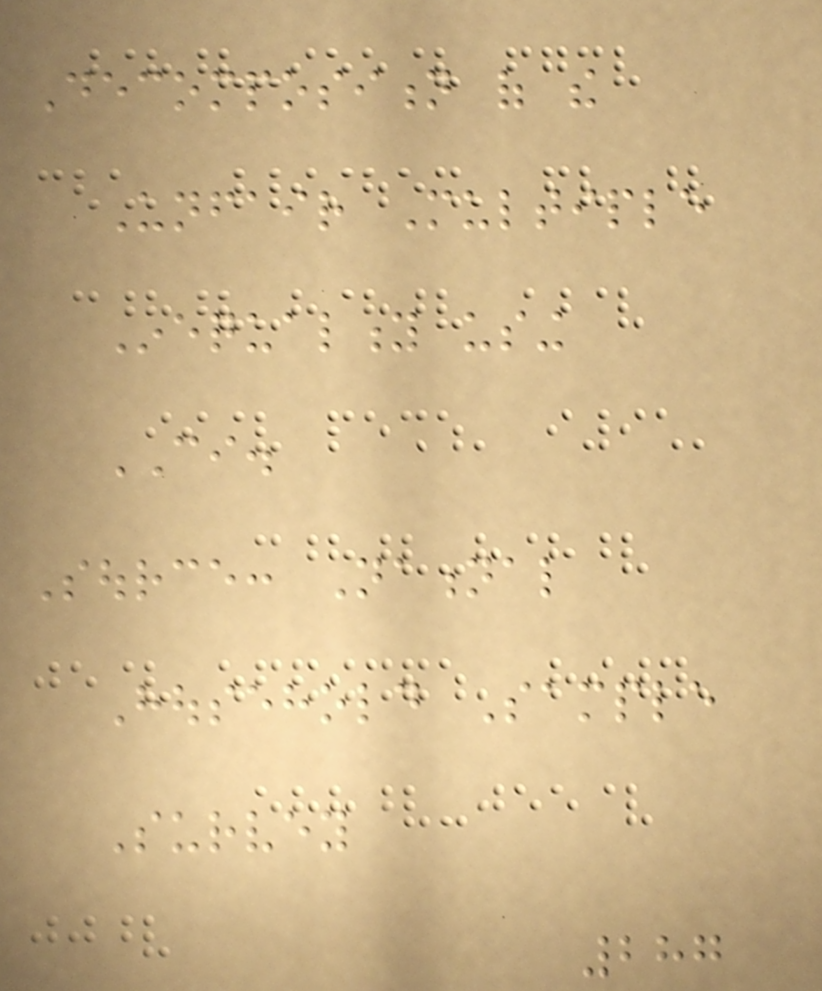Decomposition of the
Unfair Multiple
Inequality using
CI.
Source: National
Household Sample
Survey
287
